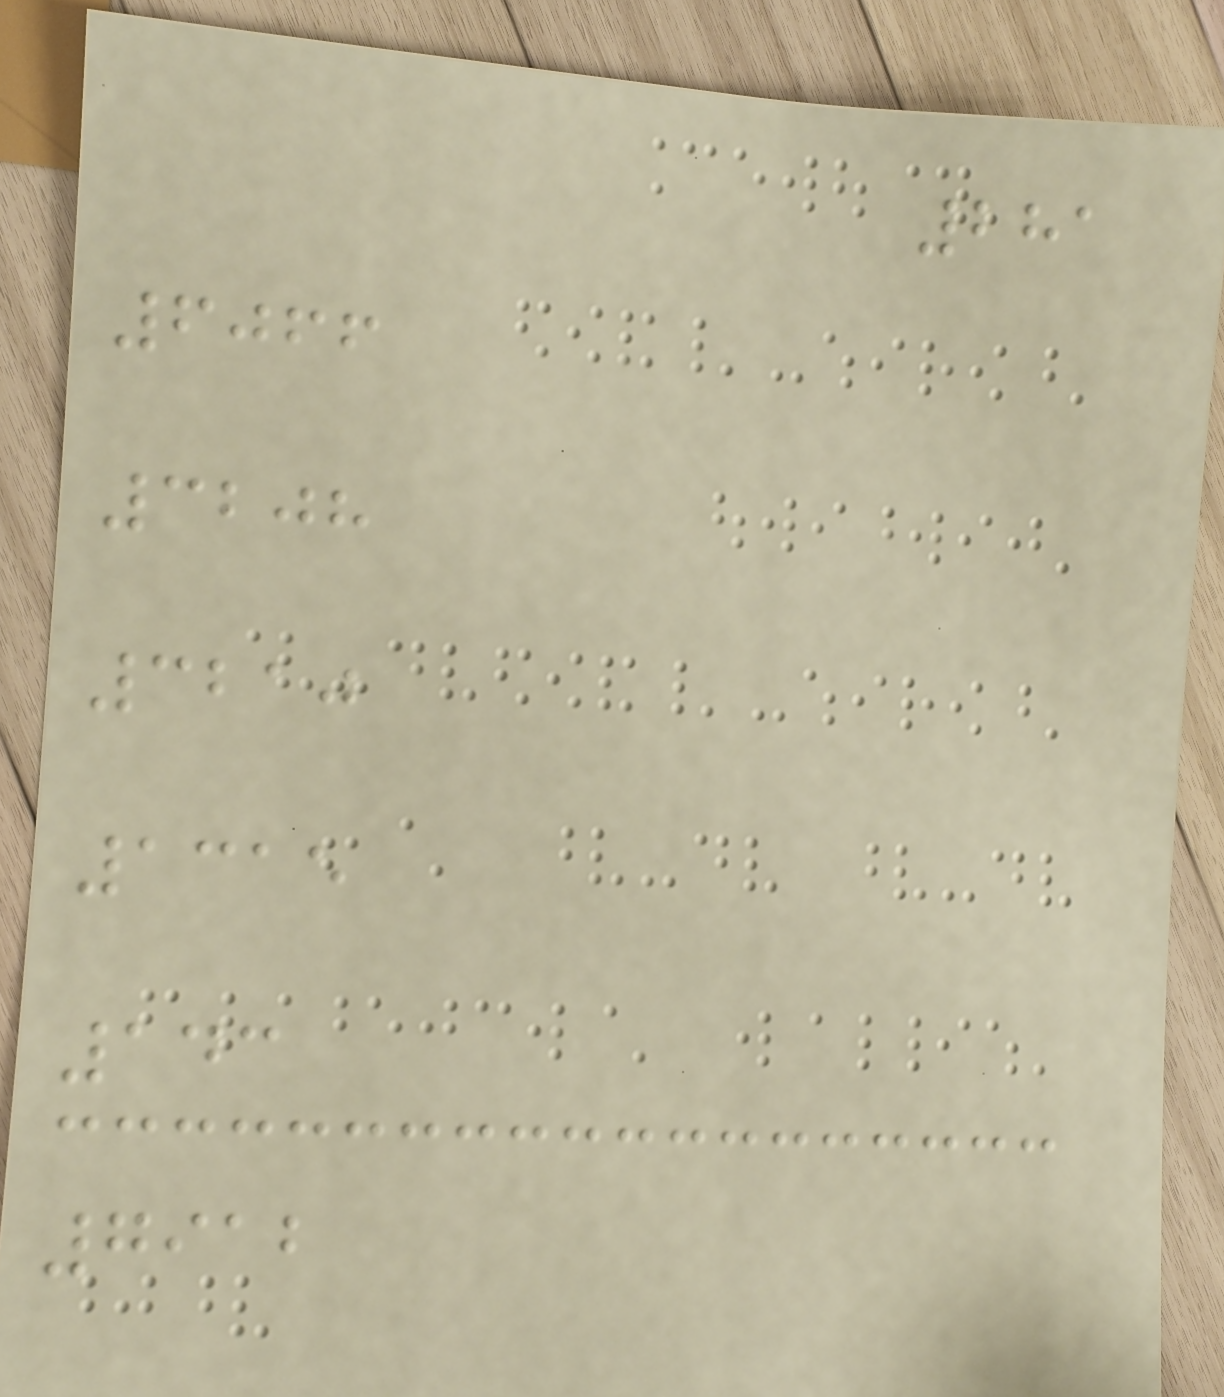281
6066
3208
3210
1315
143
7912
